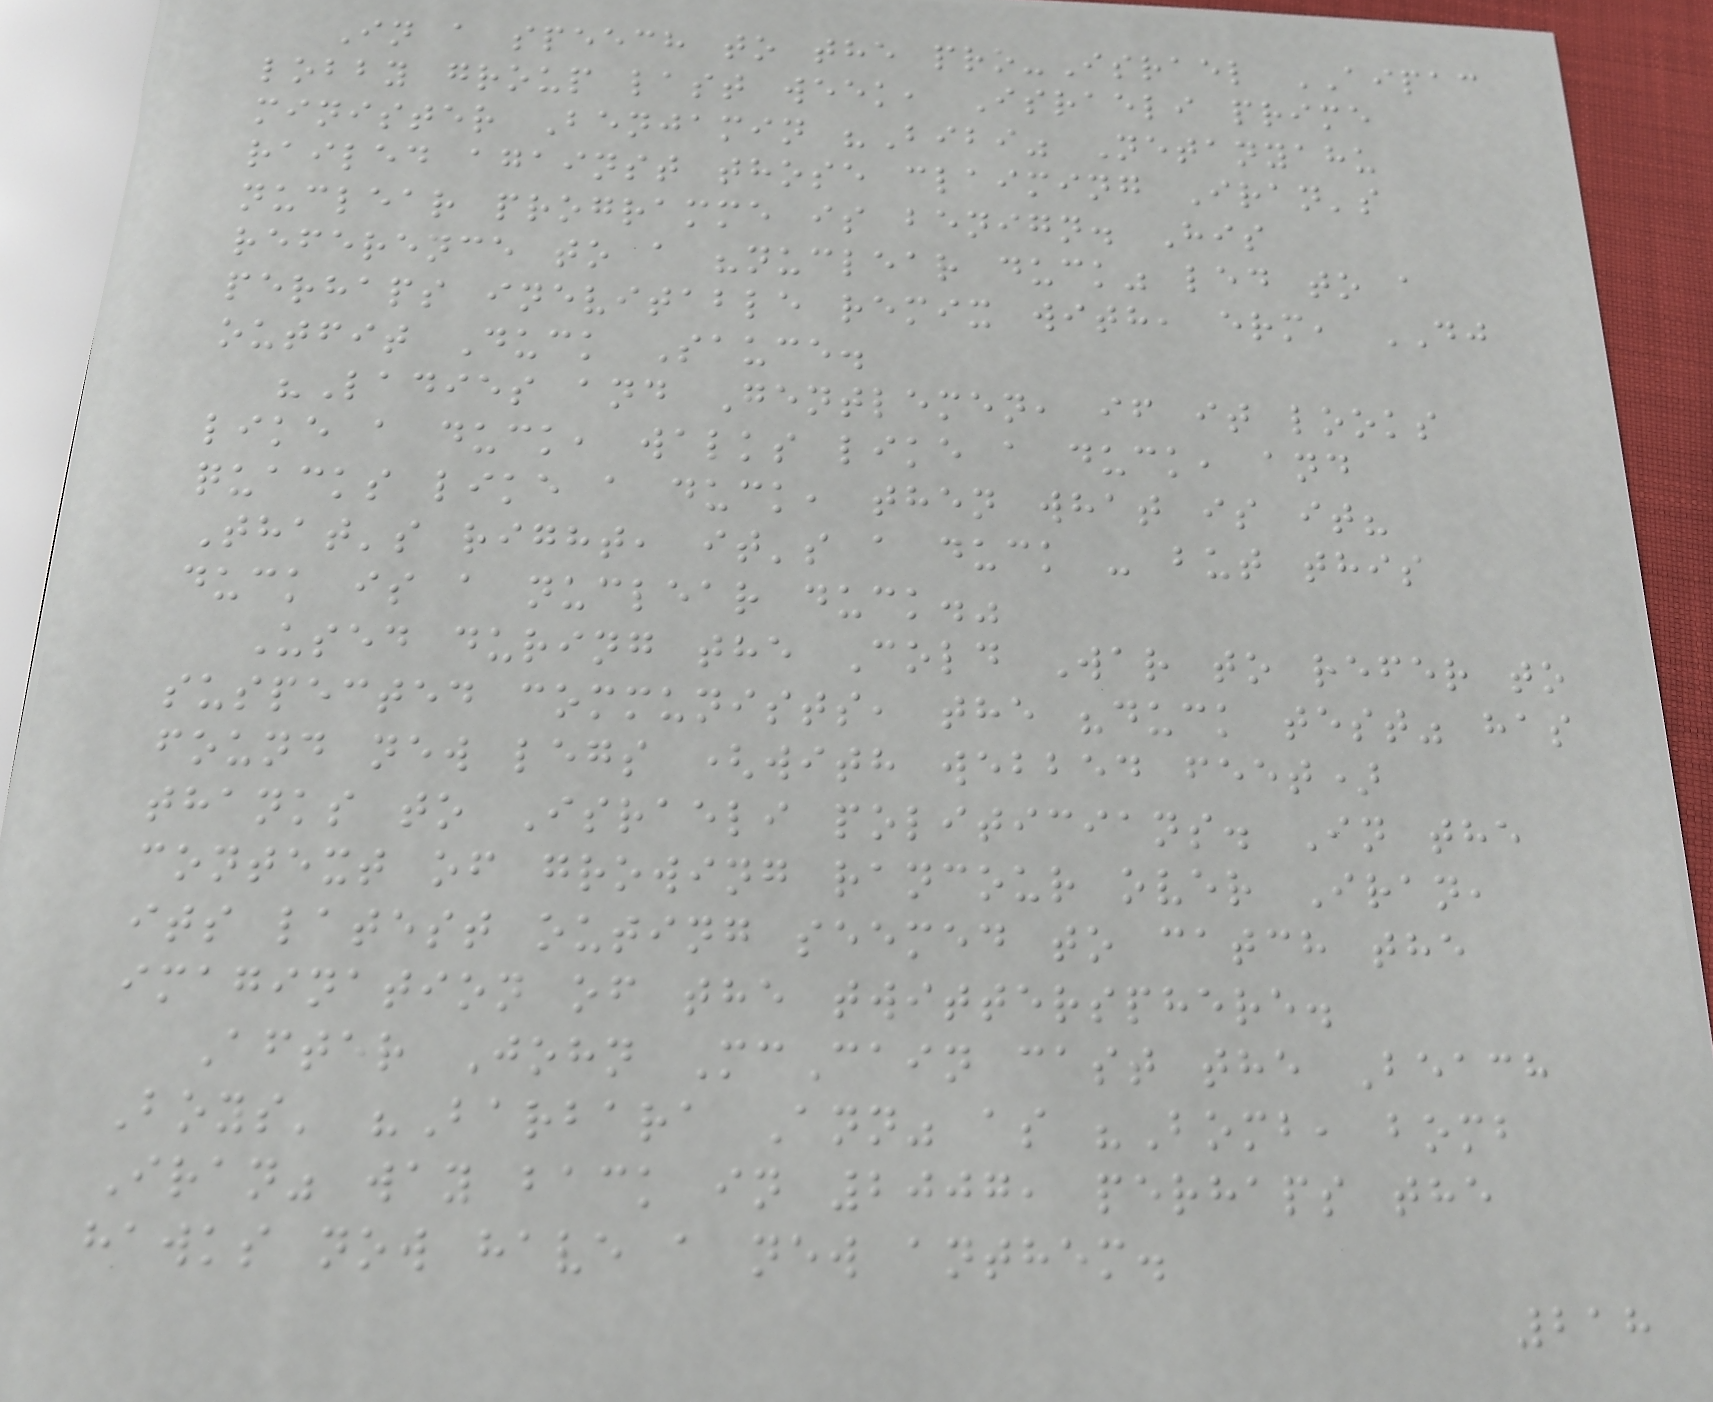In a speech to the pro-Israel AIPAC
lobby group last week, Israeli prime
minister Benjamin "Bibi" Netanyahu
railed against those claiming Iran's
nuclear programme is benign. His
reference to a "nuclear duck" led to a
perhaps inevitable remix with, erm, DJ
outfit Duck Sauce.
"Ladies and Gentlemen, if it looks
like a duck, walks like a duck, and
quacks like a duck, then what is it?
That's right, it's a duck - but this
duck is a nuclear duck."
Used during the Cold War to refer to
suspected communists, the "duck test" has
found new legs (with webbed feet)
thanks to Israeli politicians. In the
context of growing rancour over Iran,
its latest outing seemed to catch the
imagination of the twittersphere.
After John McCain cast the Beach
Boys' "Barbara Ann" as "Bomb, bomb
Iran" way back in 2007, perhaps the
hawks now have a new anthem.
218
